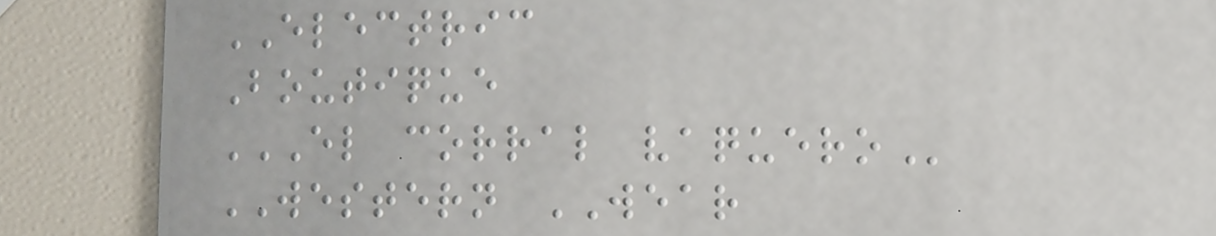ELECTRIC
Boutique
EL CORRAL VAQUERO
WESTERN WEAR
